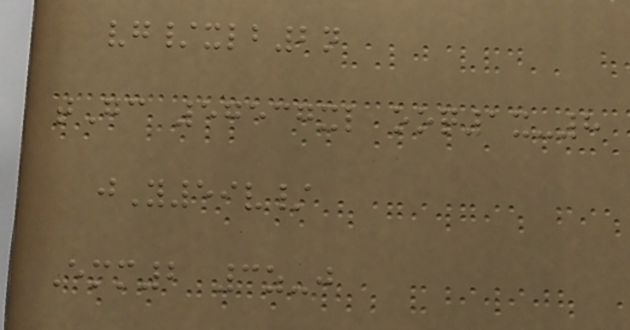vg/xlb2n
tGc 57537xl ooq1x-8
jY59v/
Emm2 3z-j
